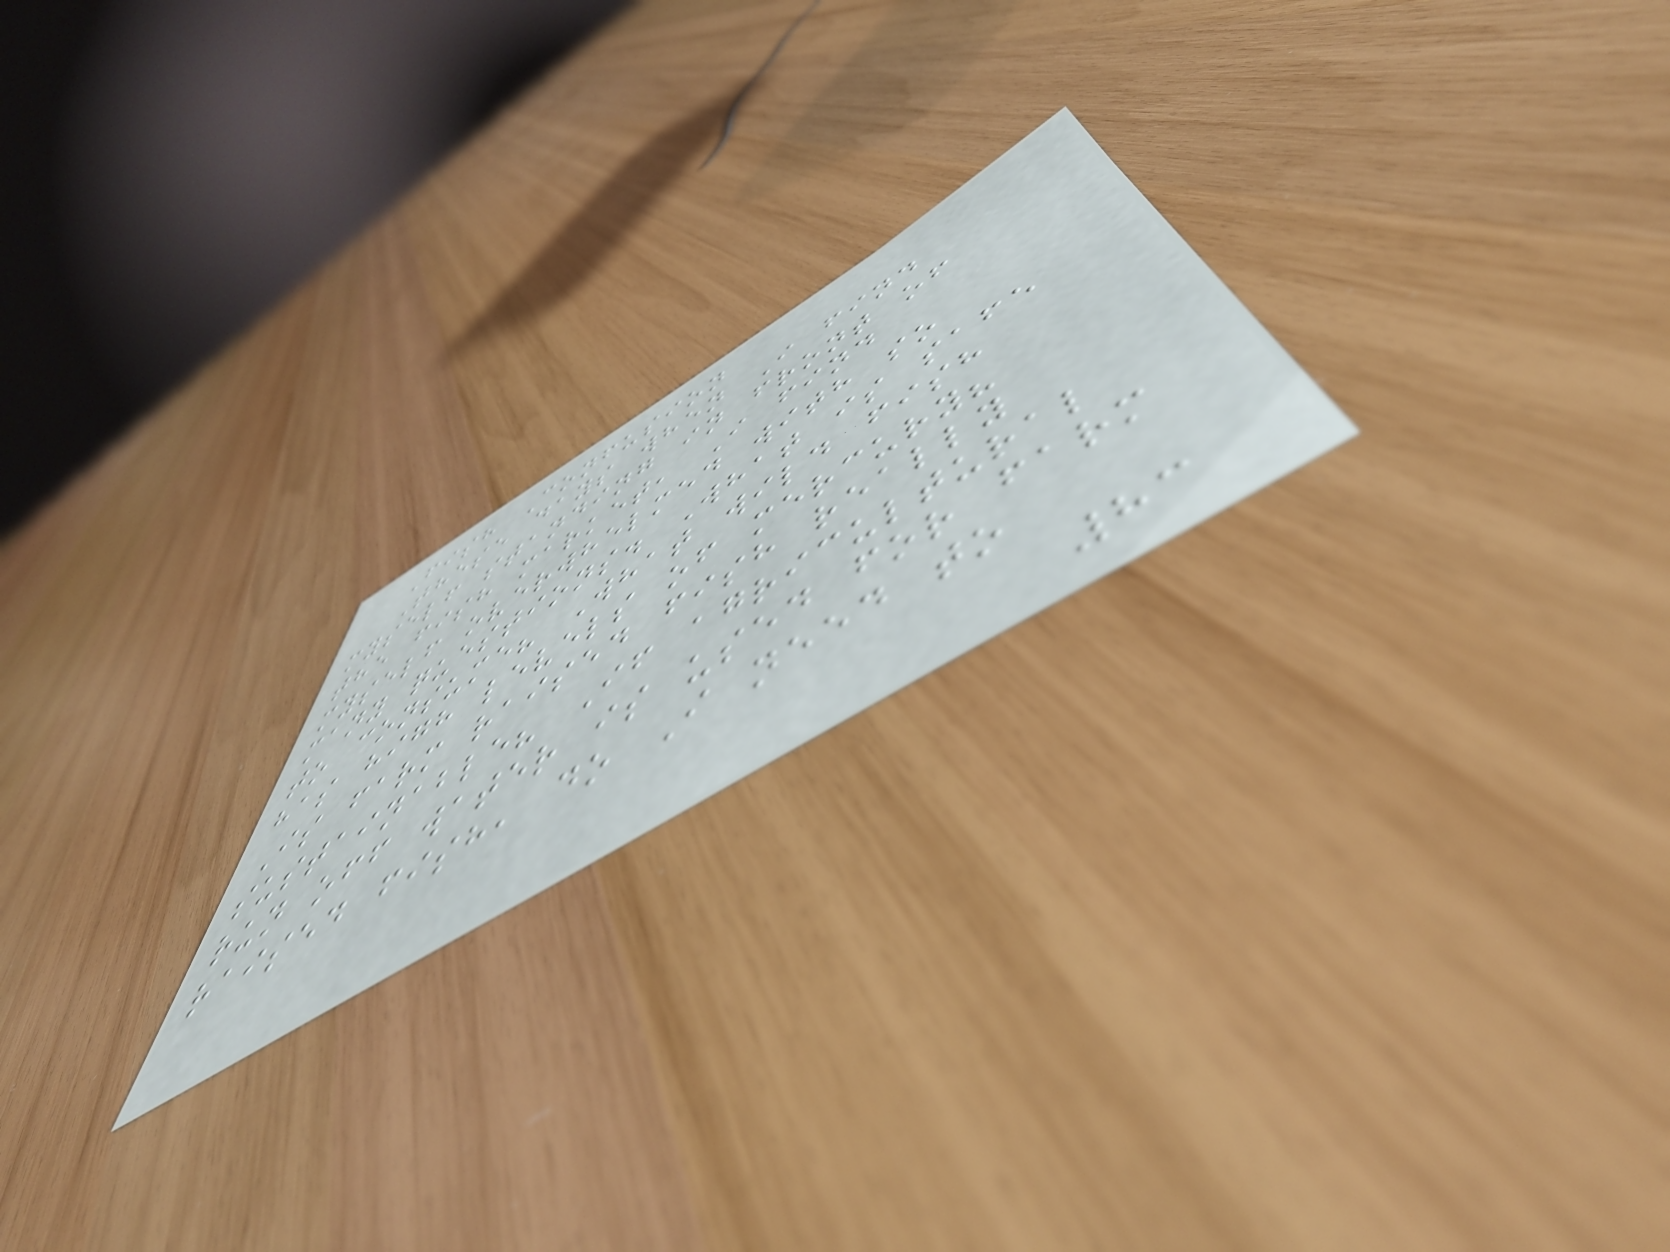Fish Confusion
These days when I find
myself standing in front of
the fish market, I find
myself overwhelmed with so
many questions. What is safe
to consume? What wild fish
has high levels of mercury?
Is farm raised fish really
sustainable? If agricultural
run off water is used for farm
raised fish, do I need to
83
